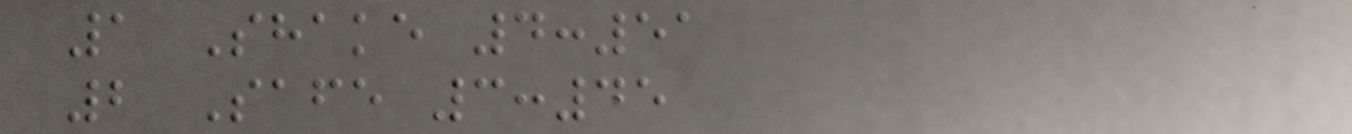1 Shake 4:51
2 Safe 3:45
